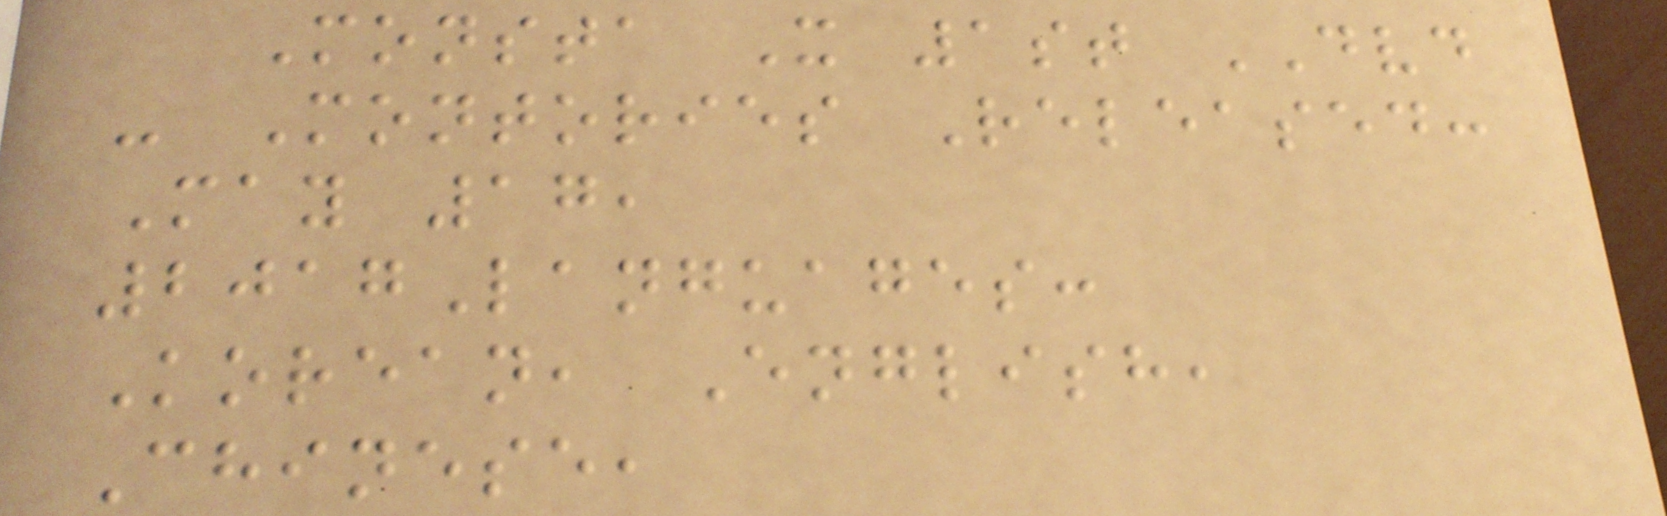Monsta X 1st DVD
- Montories Released:
May 17,
2017Languages:
Korean, English,
Chinese,
